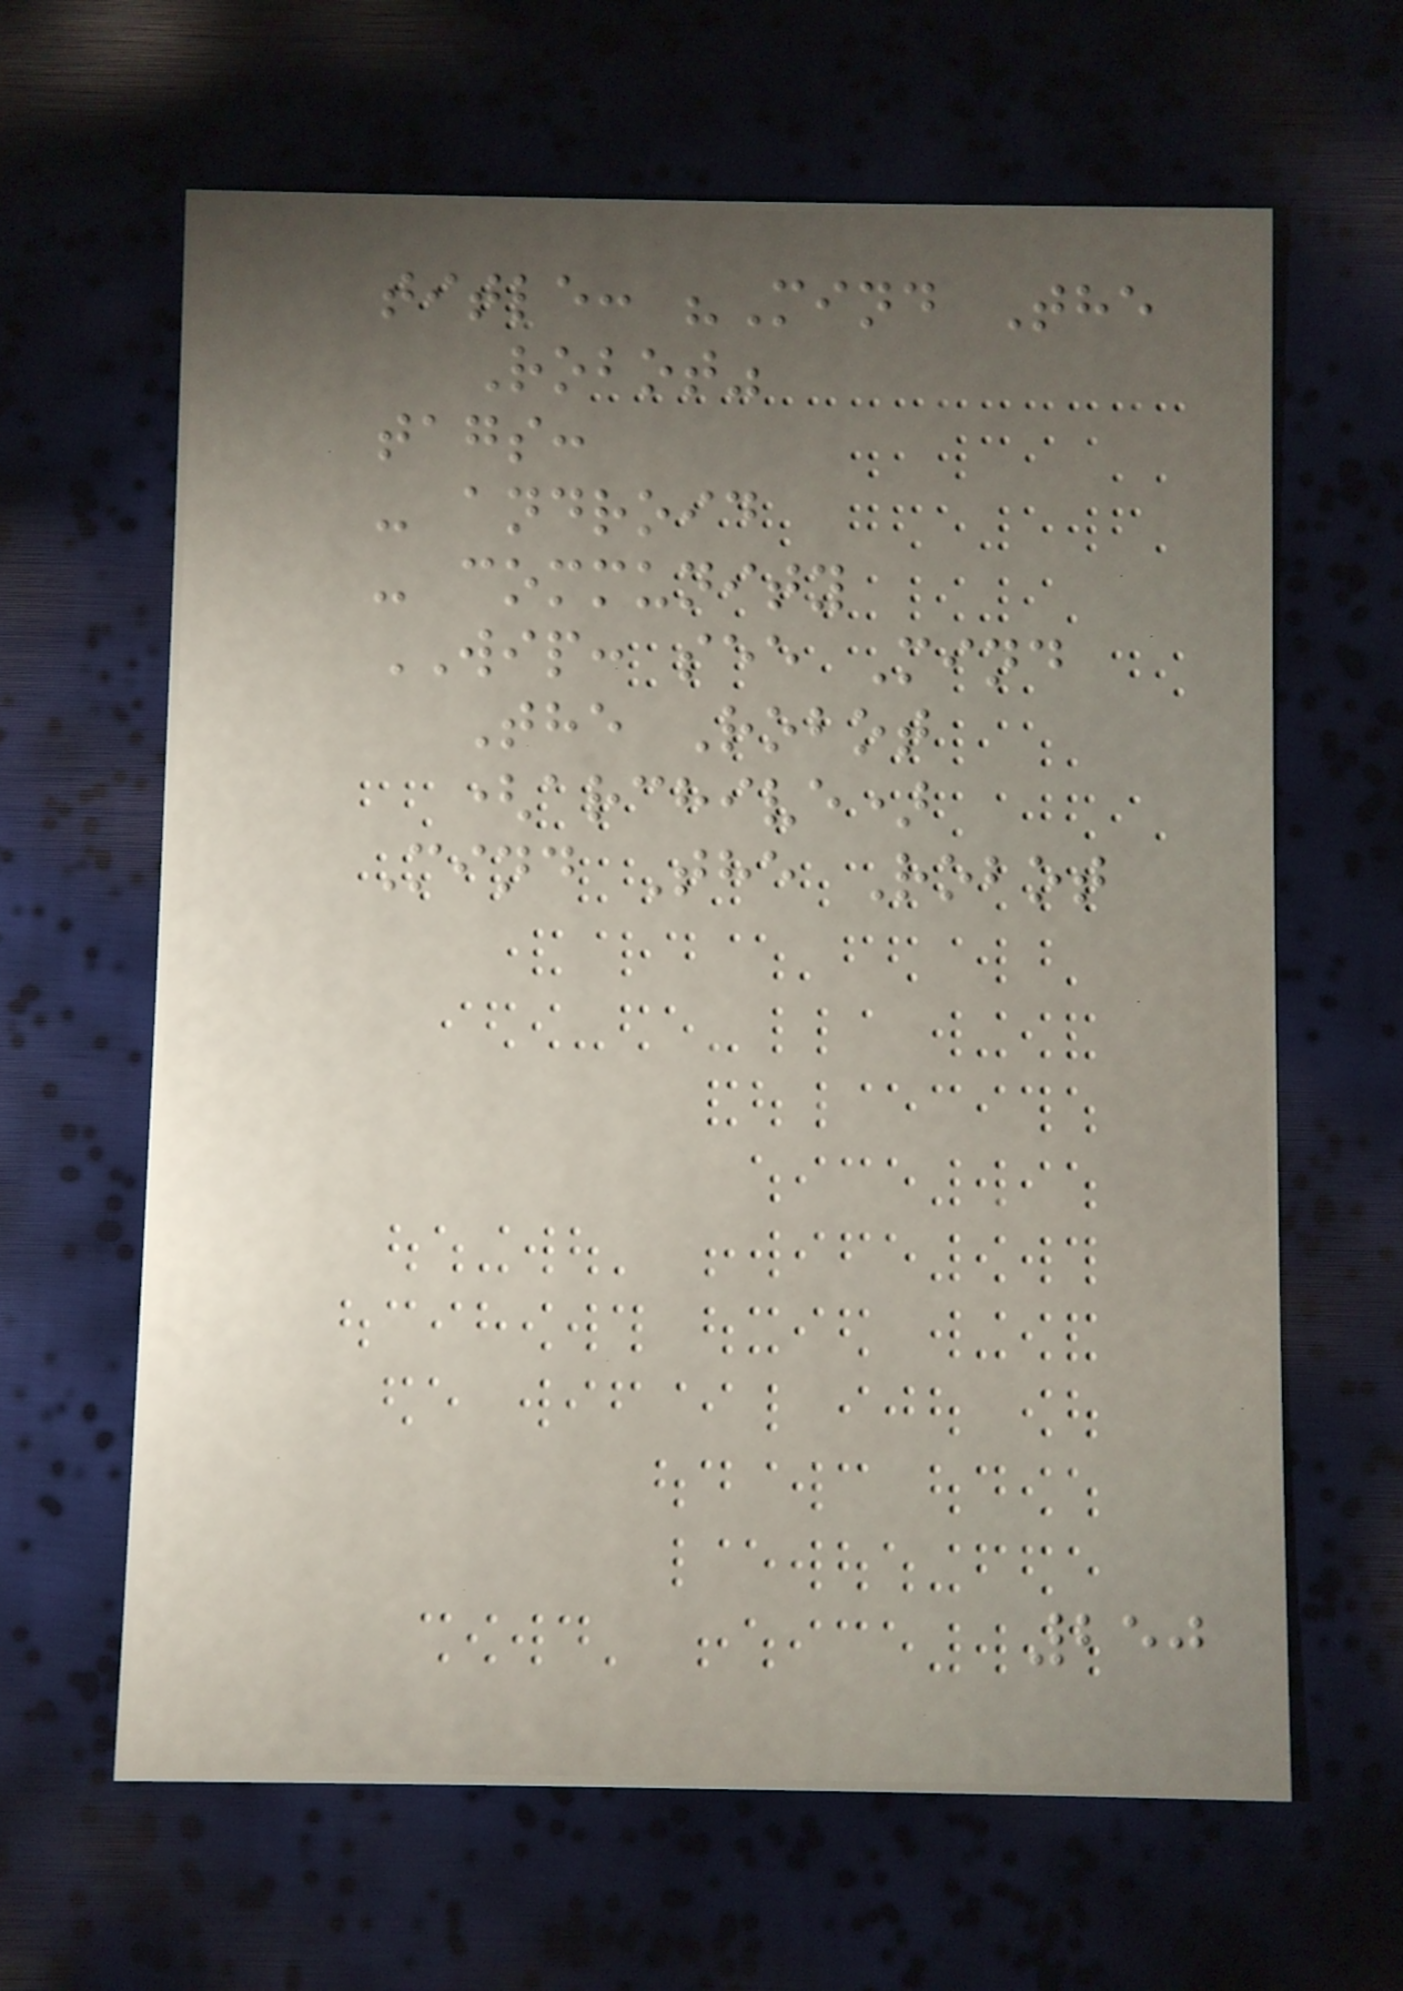title: "Mind The
Robot"
tags:
- android
- community
WIP: see Mind
The Robot
(archive)
Mind The Robot
250
